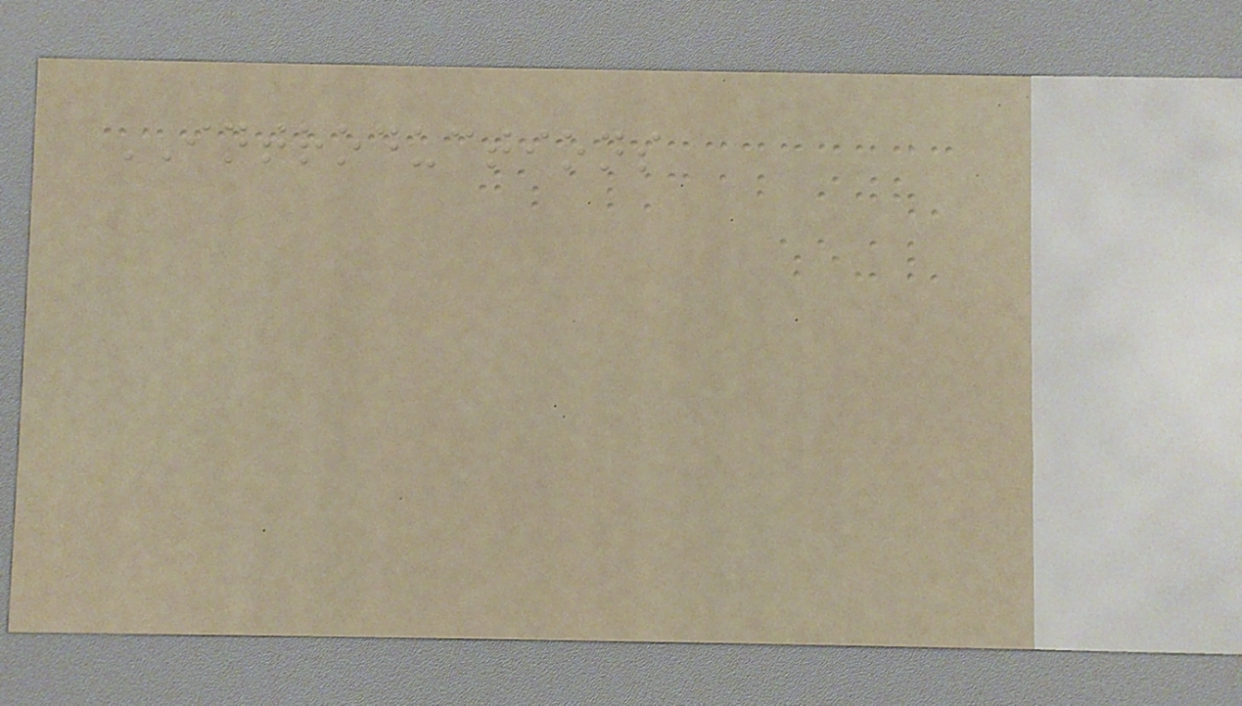INTRODUCTIONS
